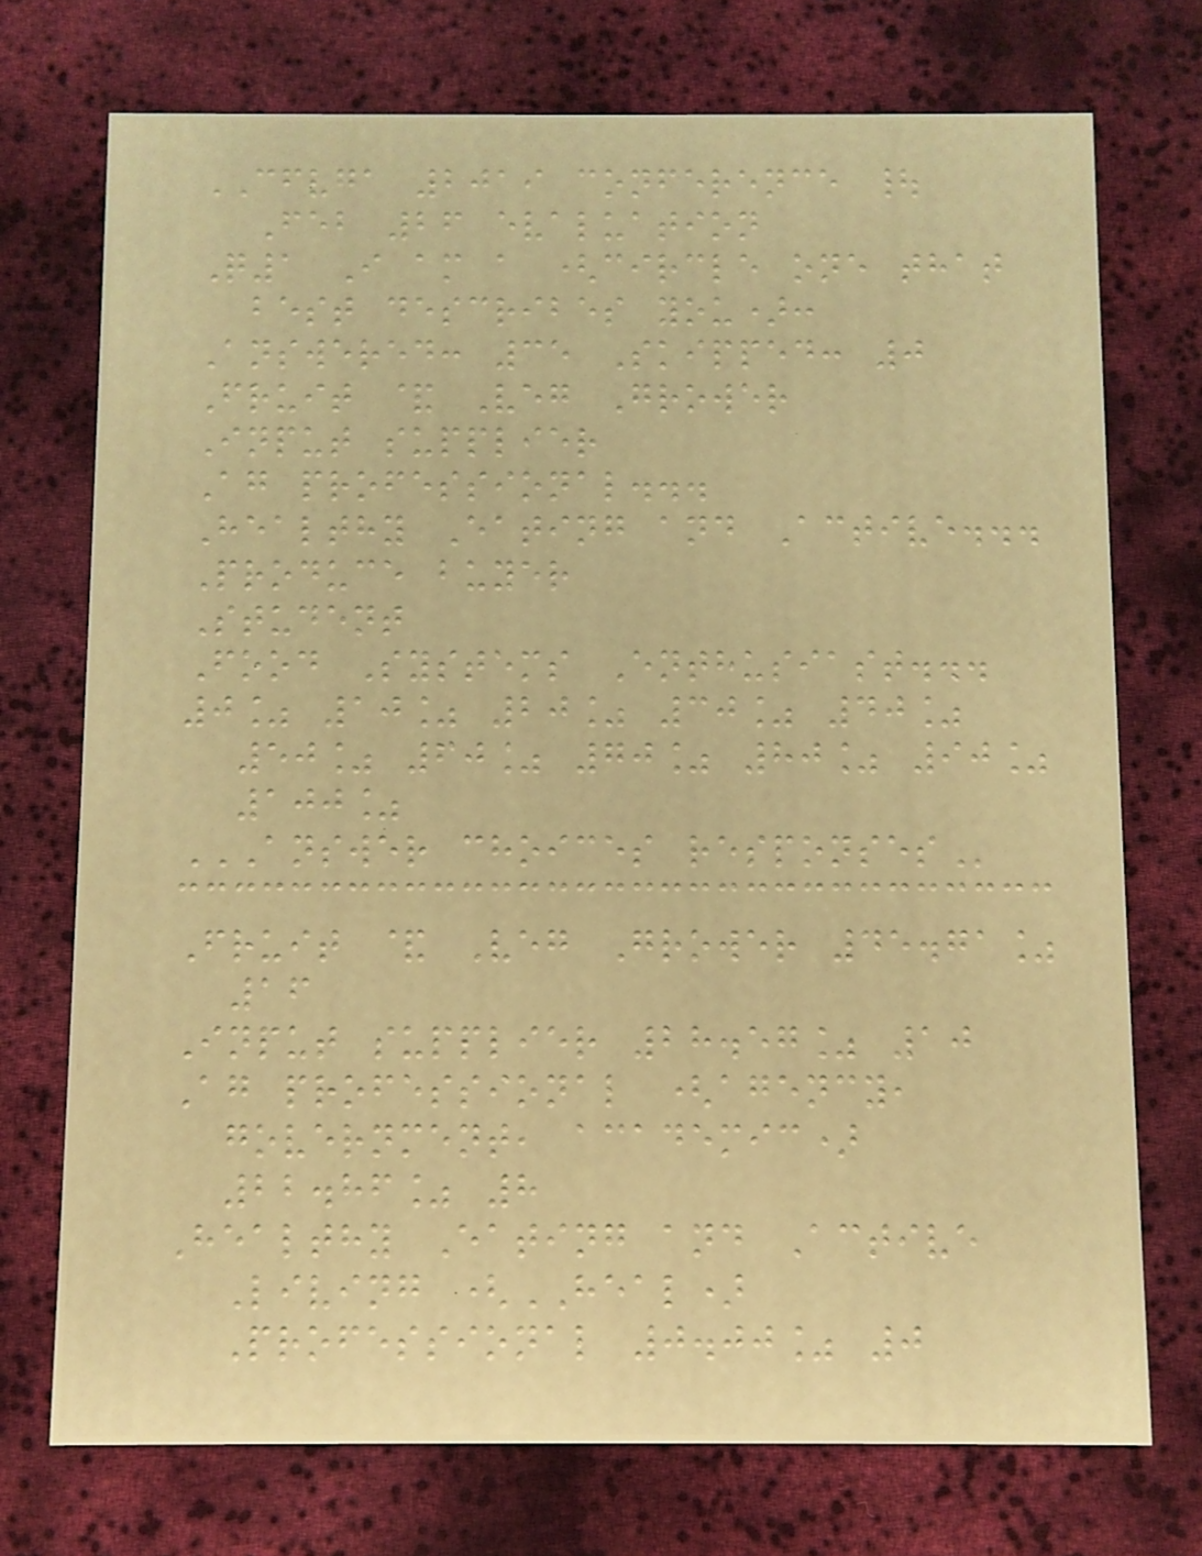CFVGA 2019 conference |
Feb 26 evaluation
Q1 I am a (circle one that
best describes you):
Answered: 35 Skipped: 0
Fruit & Veg Grower
Input supplier
Ag professional...
Healthy Eating and Active...
Produce buyer
Student
Food Systems Enthusiast...
0% 10% 20% 30% 40%
50% 60% 70% 80% 90%
100%
ANSWER CHOICES RESPONSES
Fruit & Veg Grower 45.71%
16
Input supplier 28.57% 10
Ag professional (agency,
government, academic)
22.86% 8
Healthy Eating and Active
Living (HEAL)
Professional 0.00% 0
